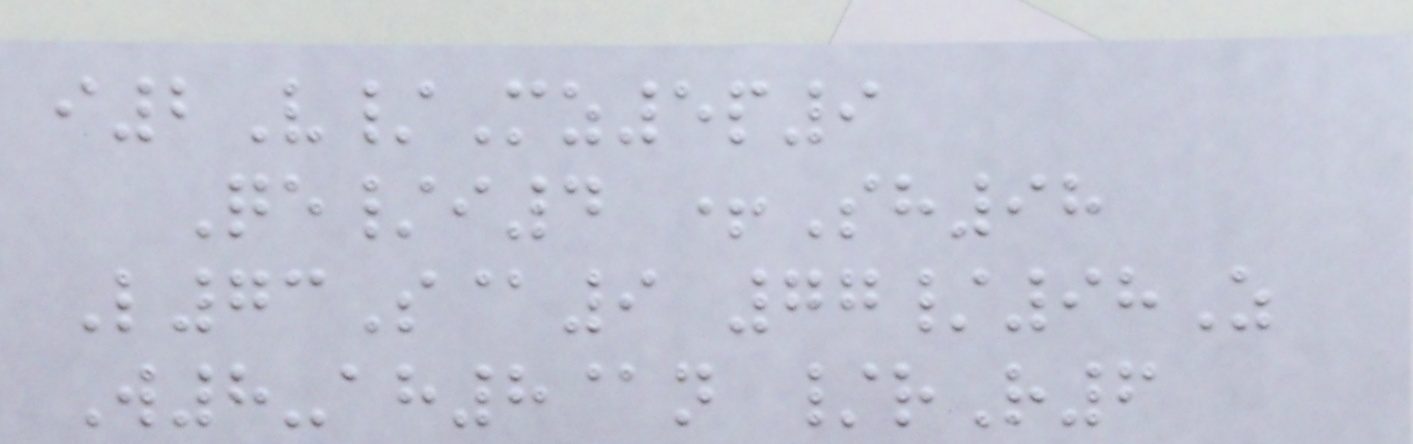i2V/Mz5p9
Qe/i4 +Sh98
L73S@9 77/98Z
W8-ah8@n /rR6
